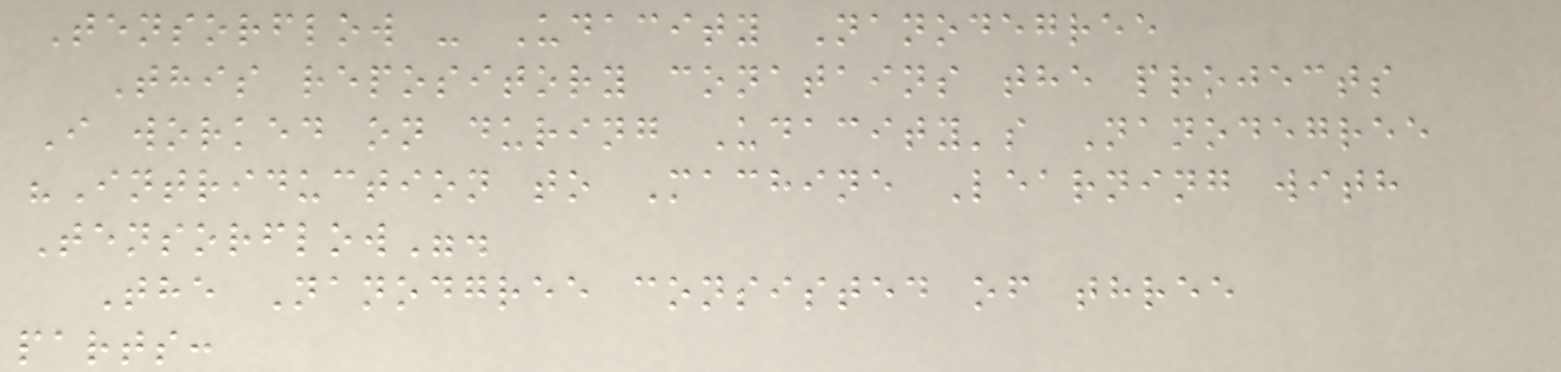Tensorflow - Udacity Nanodegree
This repository conatains the projects
I worked on during Udacity's Nanodegree
"Intriduction to Machine Learning with
Tensorflow".
The Nanodgree consisted of three
parts:
